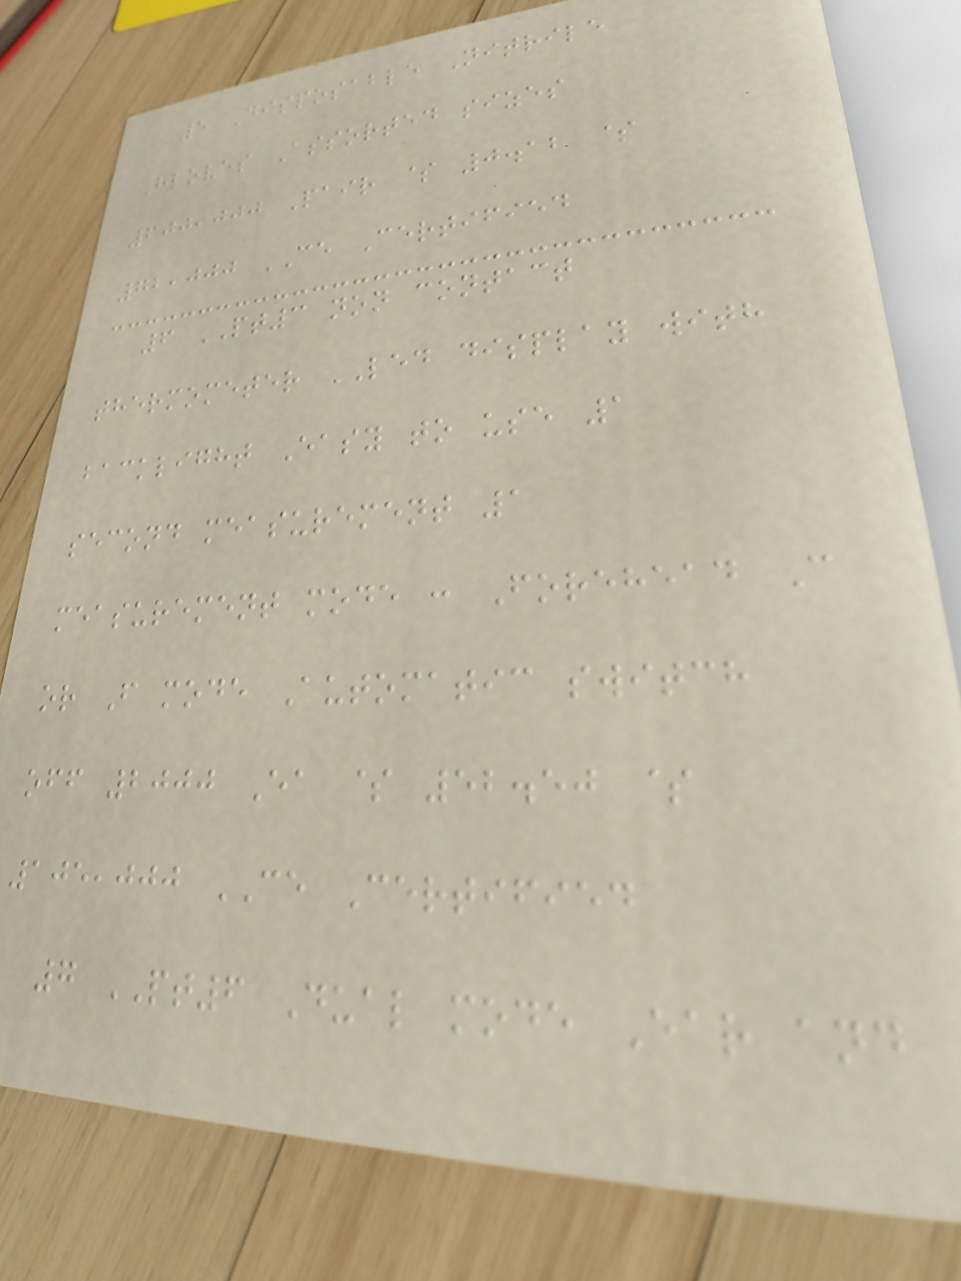5 Disposable Nitrile
Gloves Assorted sizes
600,000 Pair $ 0.12 $
72,000 CE Certified
6 PT3 non contact
thermometer LED display with
backlight Easy to use 1
second measurement 1
measurement mode : Forehead C
or F mode Automatic switch
off 2000 Ea $ 52.50 $
105,000 CE Certified
7 PT6 Dual mode Ear and
